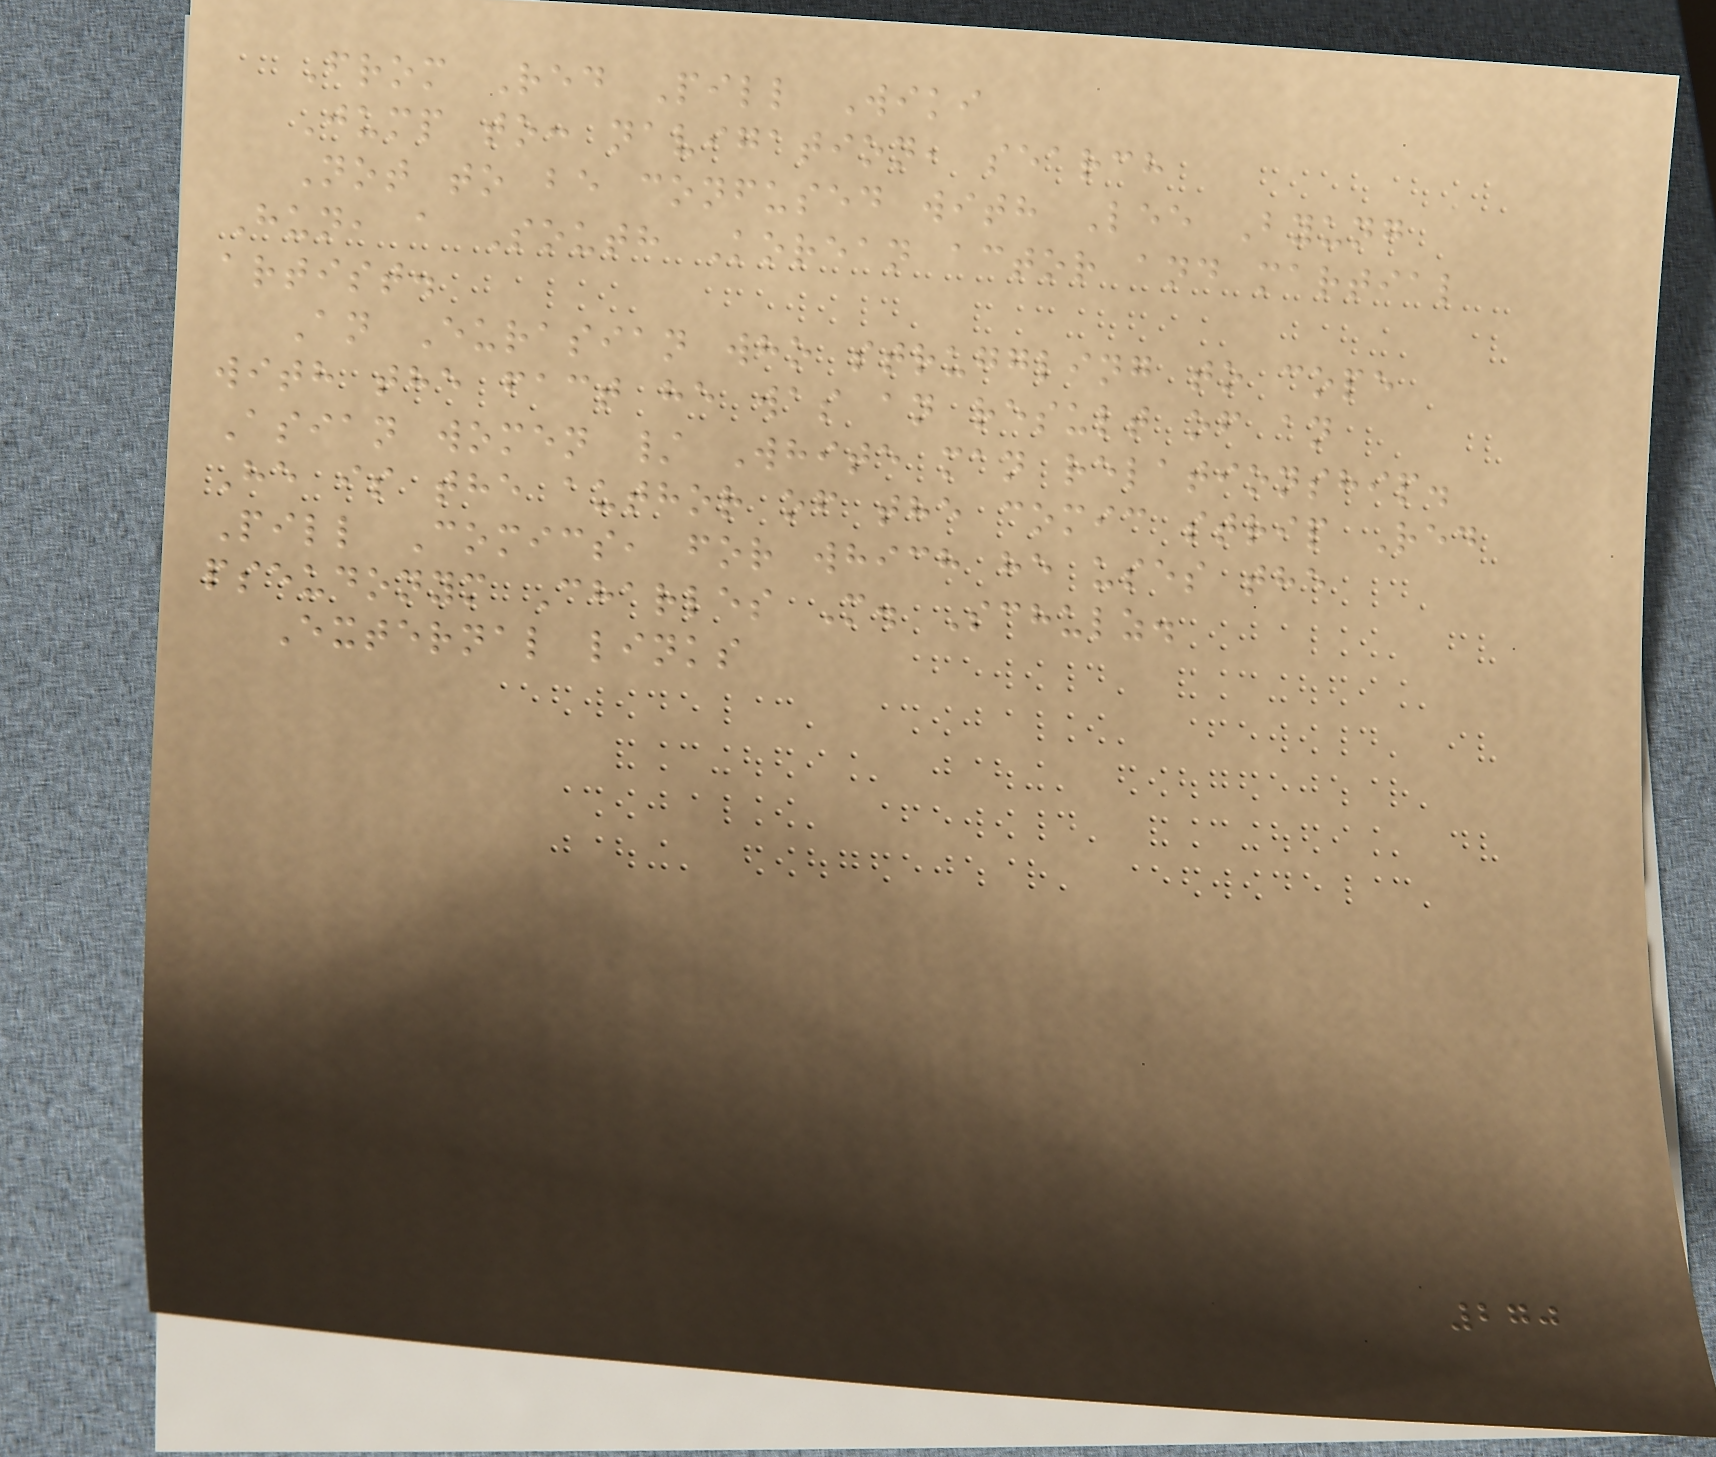From Red Pill Wiki
Jump to: navigation, search
Not to be confused with Lee Byung
Hun, a South Korean actor and martial
artist.
An Eurasian who struggling to cope
with the fact he was an result of an
Asian women / White man relationship.
He is the author of the comic strip Red
Pill Comics, for which he uses the
pseudonym Charles M. Schulz.
External links
270
